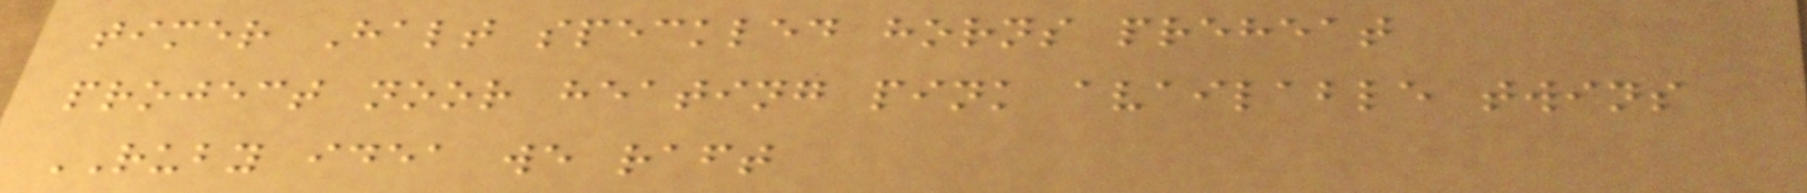timer Halt speckled horns preheat
project noor heating pink available twins
RUBY idea we raft
